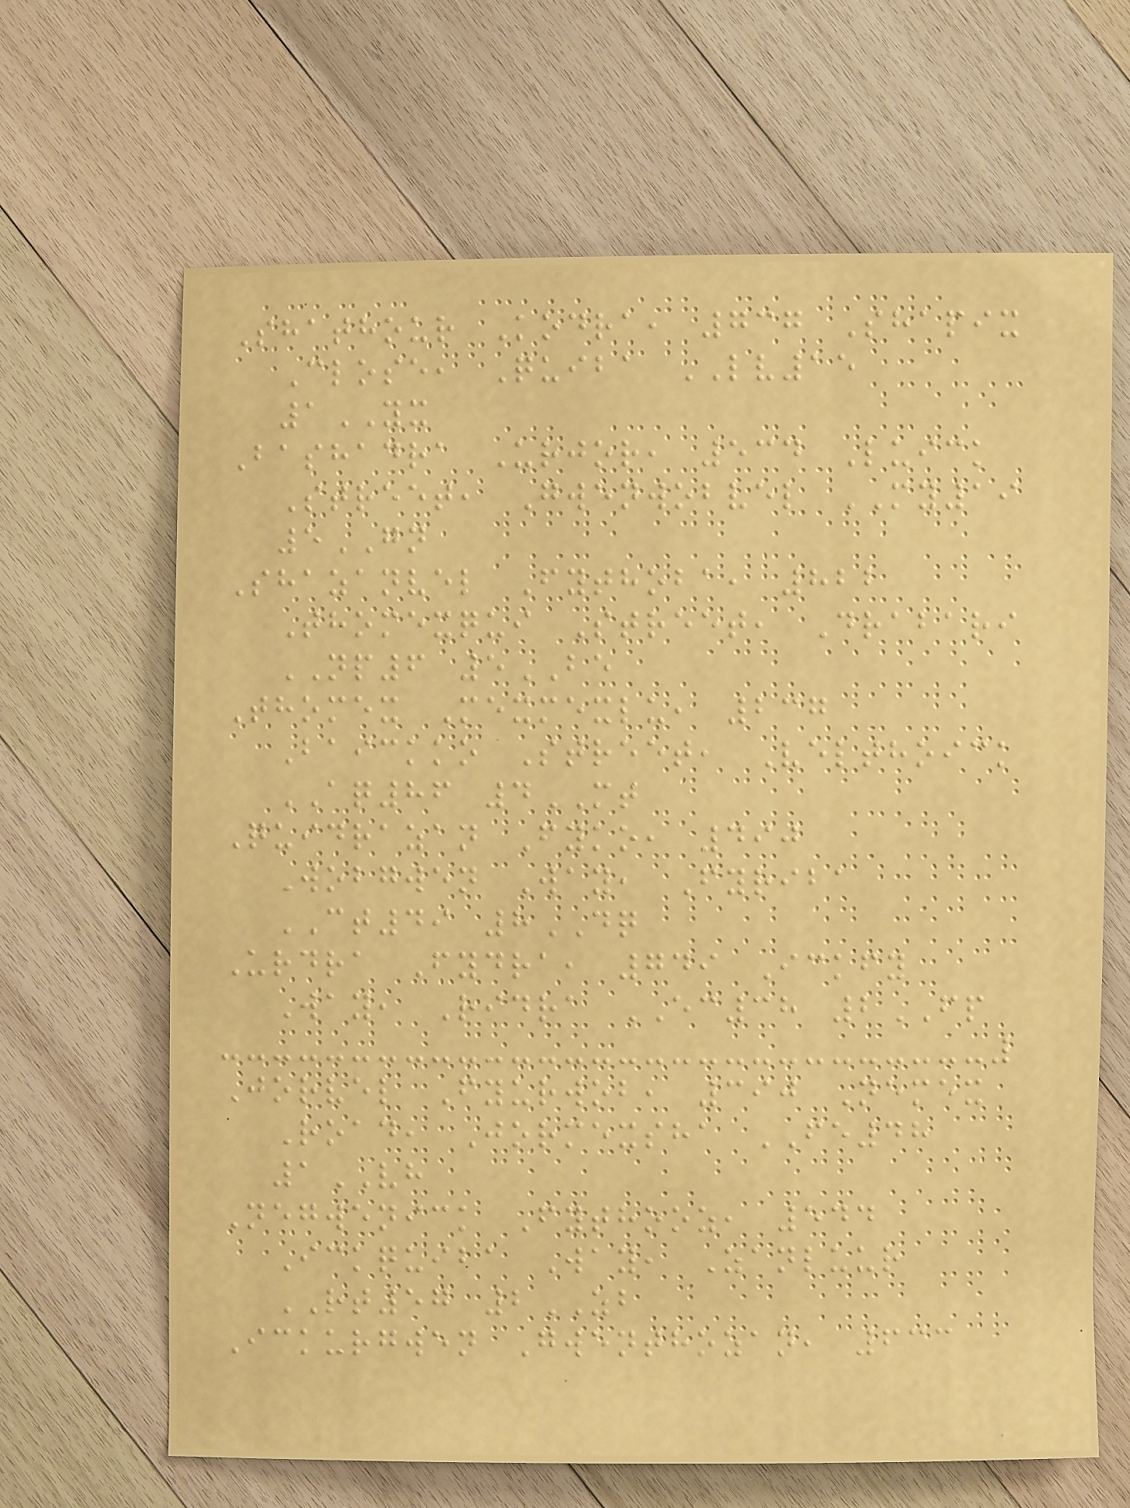Shathour Kodra, 737 Shapix
Close, Quiba LV15
1YX
Bashadra Urjor, 534 Luick
Street, Gwenwobvel MY19
5GN
Shazanvel Fythoba, 822
Thomexqui Street, Drabari
NP6 5BE
Thomex Mexmexlu, 237
Baickko Street, Velthoick
AQ86 4MT
Quidrazan Fyko, 490
Wobgwen Way, Fyriba
CT49 8DQ
Urdra Fydra, 749 Ickfy
Way, Ridra EC38 2FP
Jorvel Fyurwob, 390 Nemex
Road, Jormexsha FE48
1VH
Negwenick Fythooz, 544
Ickquiba Way, Zanluur
RT57 2ZB
Ickurgwen Gwenthozan, 633
